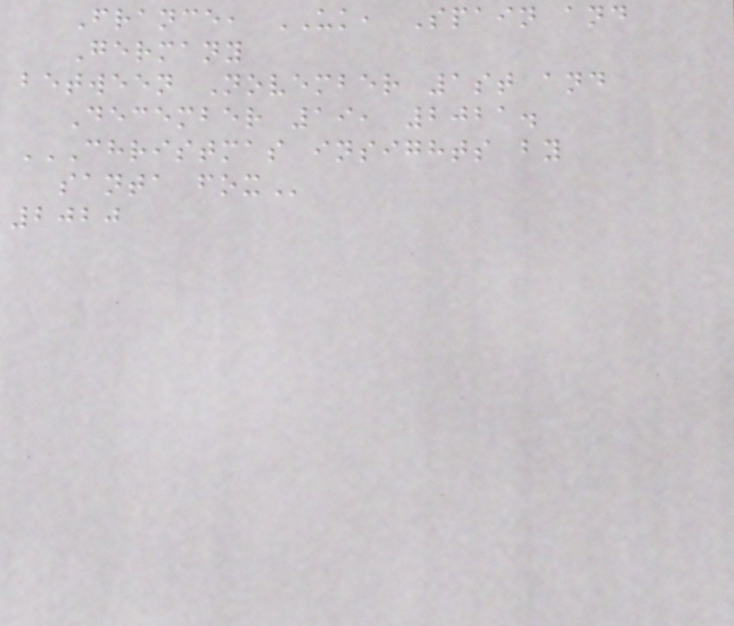France, UK, Spain and
Germany
between November 1st and
December 19, 2021.
CHRISTMAS INSIGHTS BY
SANTA FOX
2020
